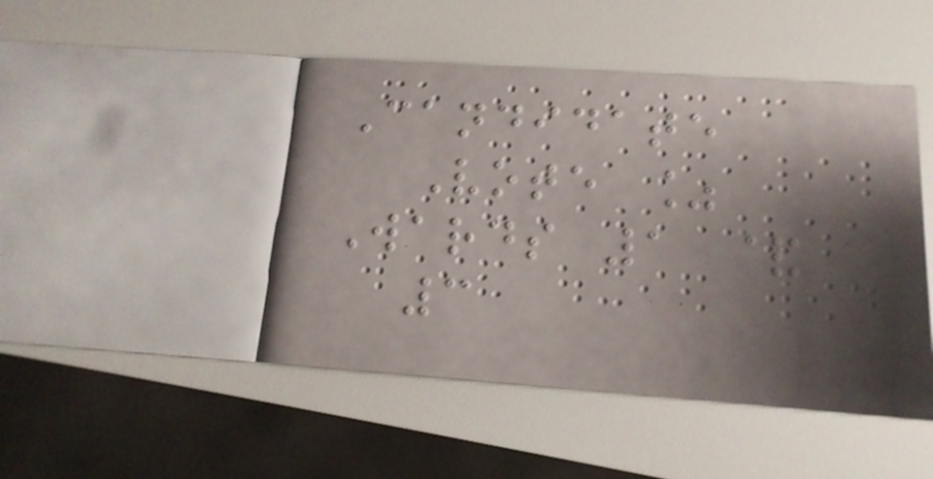Candidate
Vote %
Wards 1 &
3
